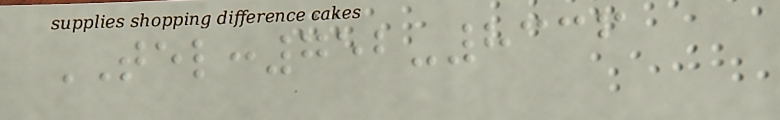TEL:752-8336
